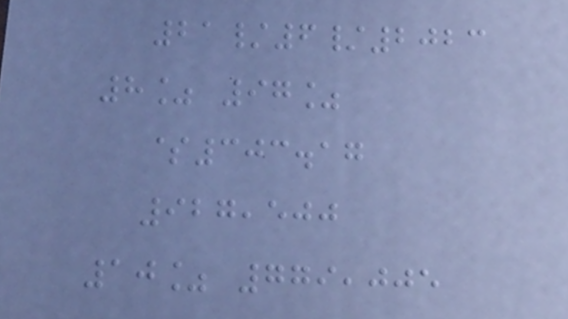21/6/2023
8% 97%
$303.17
927,500
10% 779,005
